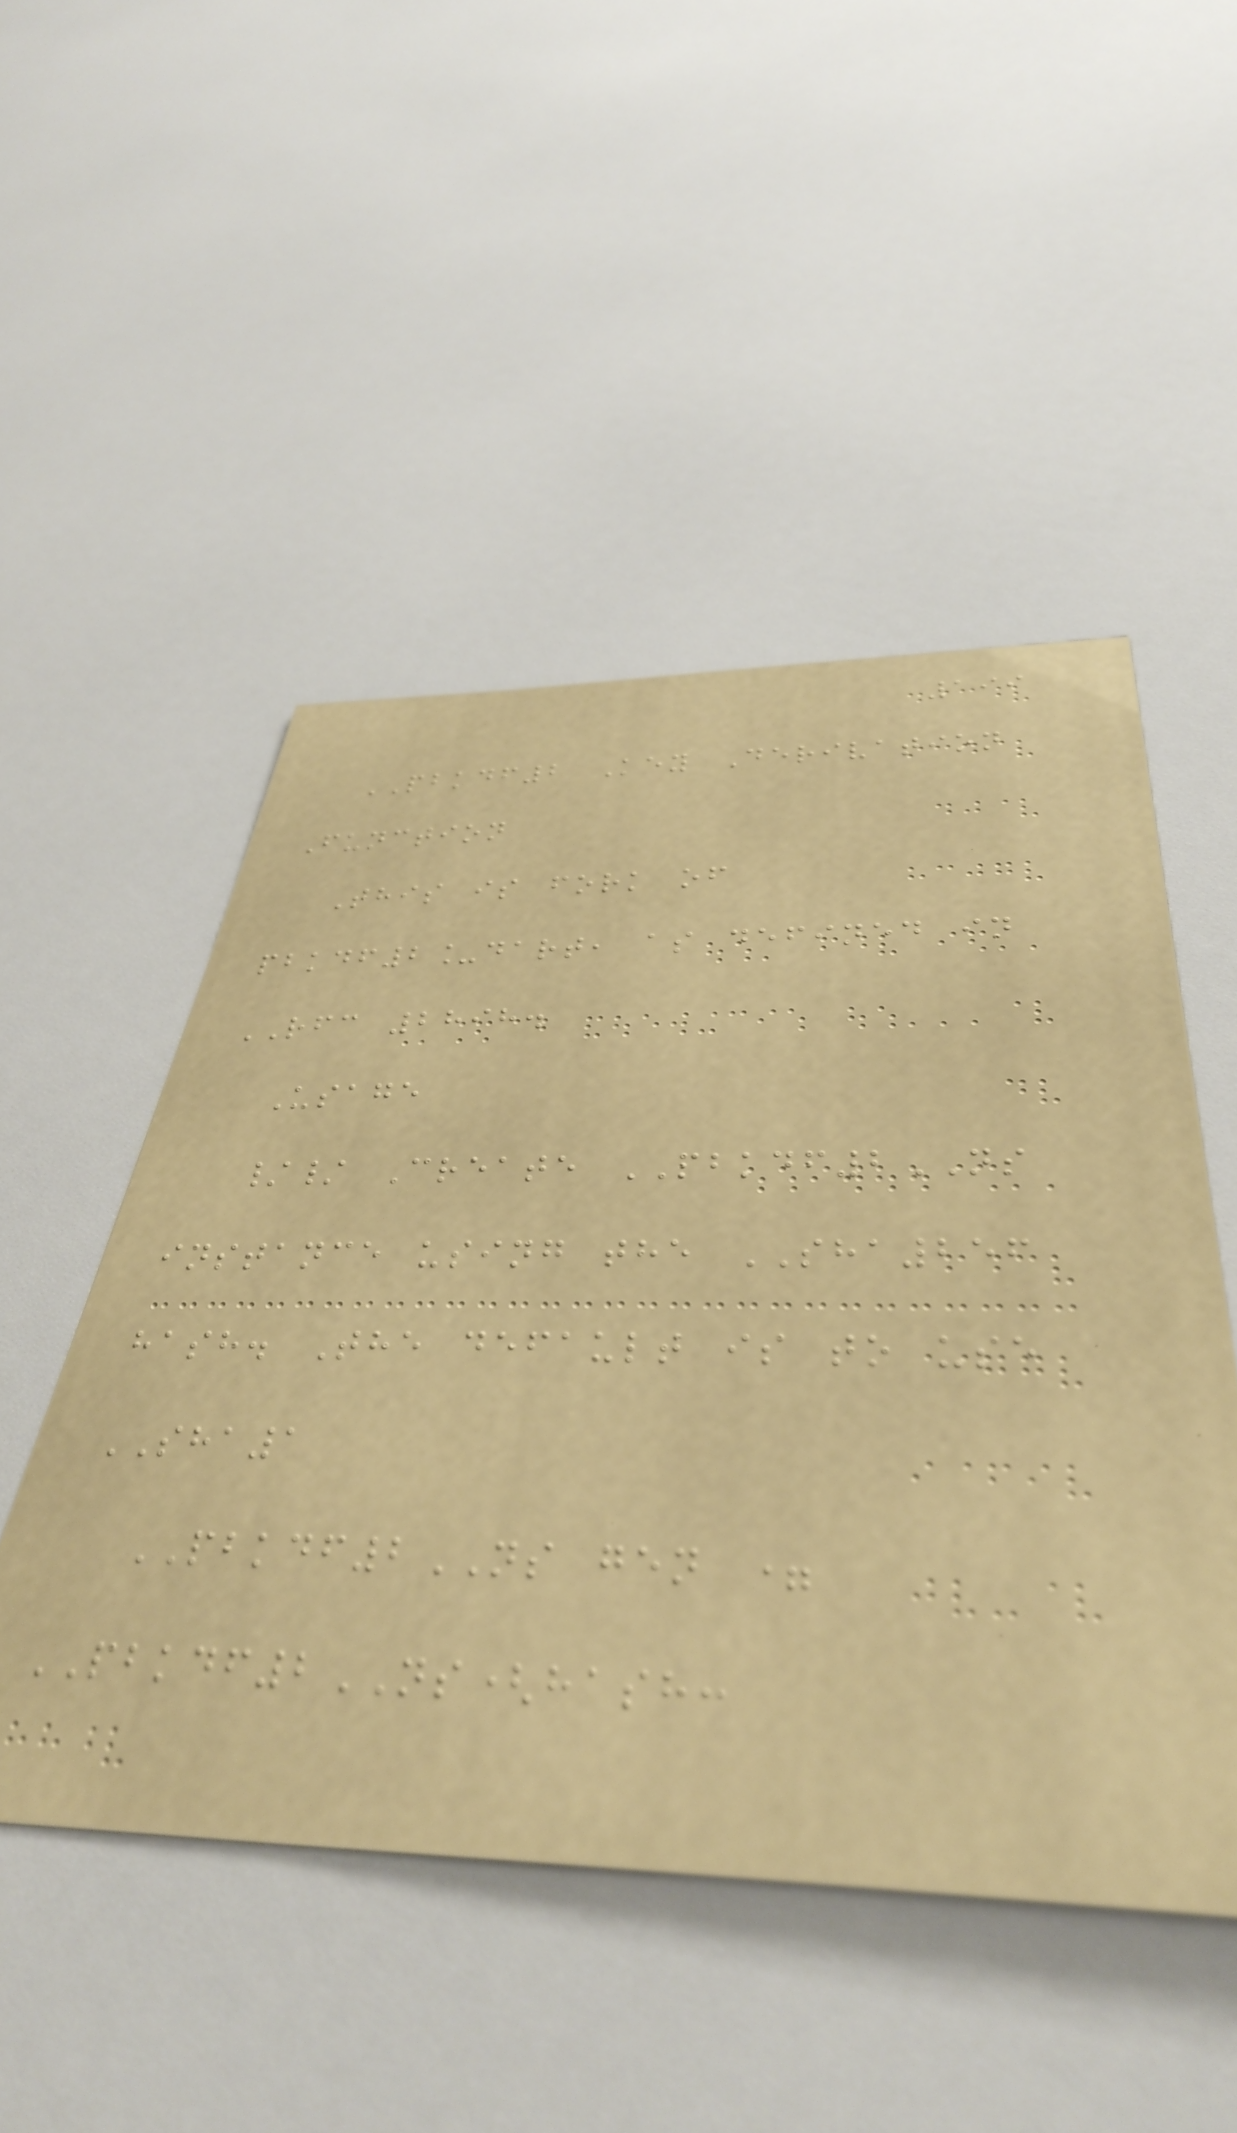199
PBKDF2 Key Derivation
Function
This is fork of
pbkdf2_dart, as defined in
RFC 2898.
Usage
// Create PBKDF2NS
instance using the SHA256
hash. The default is to use
SHA1
PBKDF2NS gen =
PBKDF2NS(hash:
